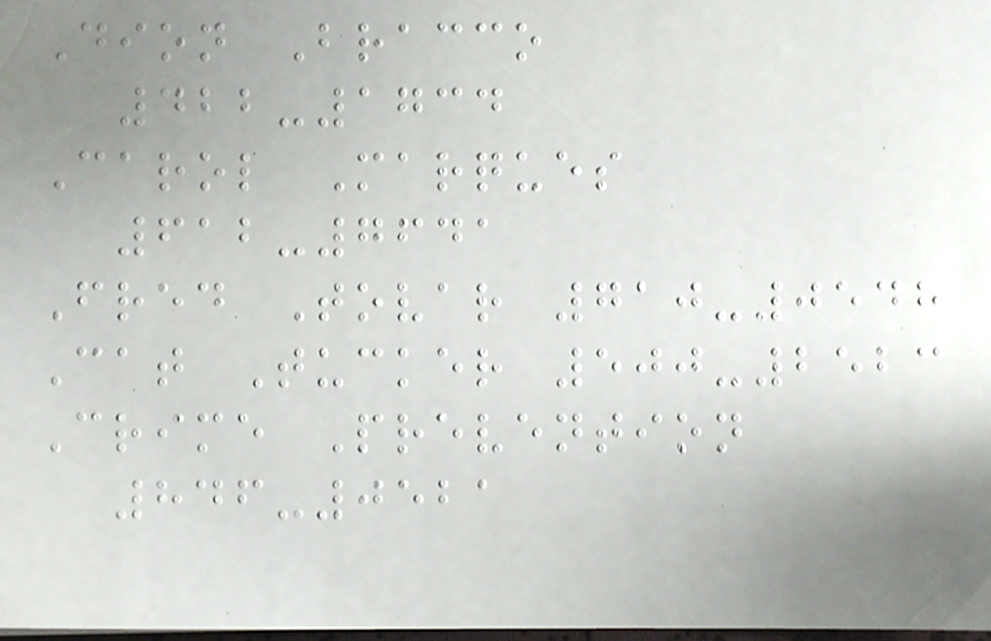Dion Bracco
422-1734
Carol Marques
612-7641
Fred Tovar 710-0548
Cat Tucker 500-2523
Crime Prevention
846-0521
